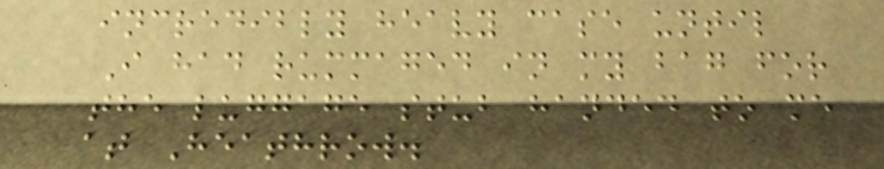incredibly heavy case until
I had rummaged in my bag for
the luggage stub handed to me
at Heathrow.
